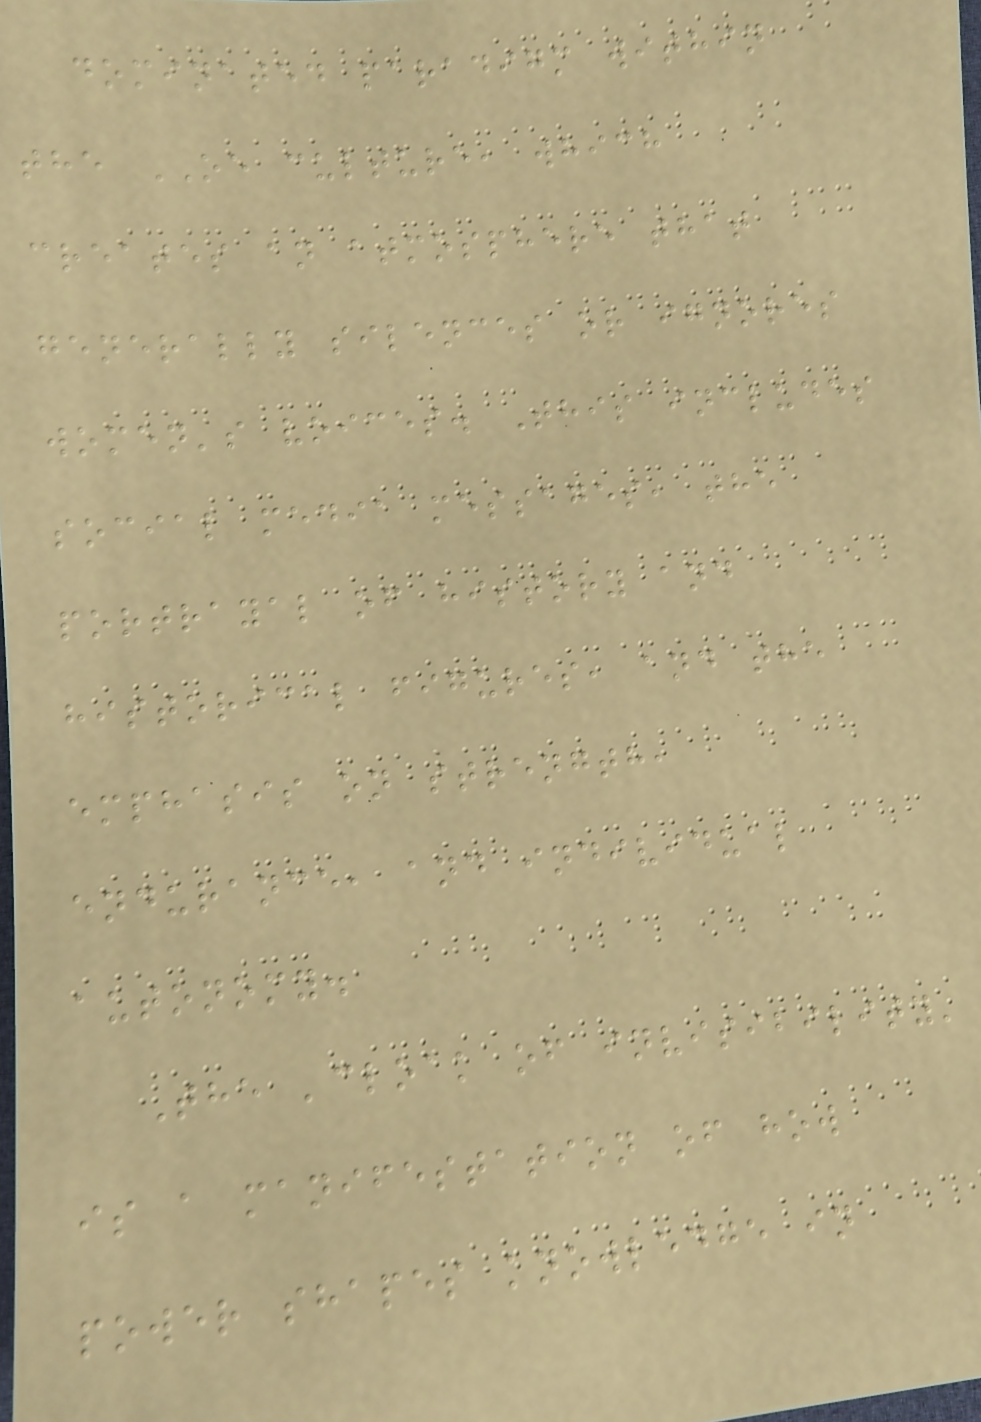dominated paradigm within
the OE culture, which
creates an atmosphere that
generally silences or ignores
women's voices. This includes
social media messages, the
portrayal of history and
historical figures, and the
emphasis on strength,
endurance, and individual
autonomy.
The 'cloak of invisibility'
is a manifestation of how
power shapes knowledge in
